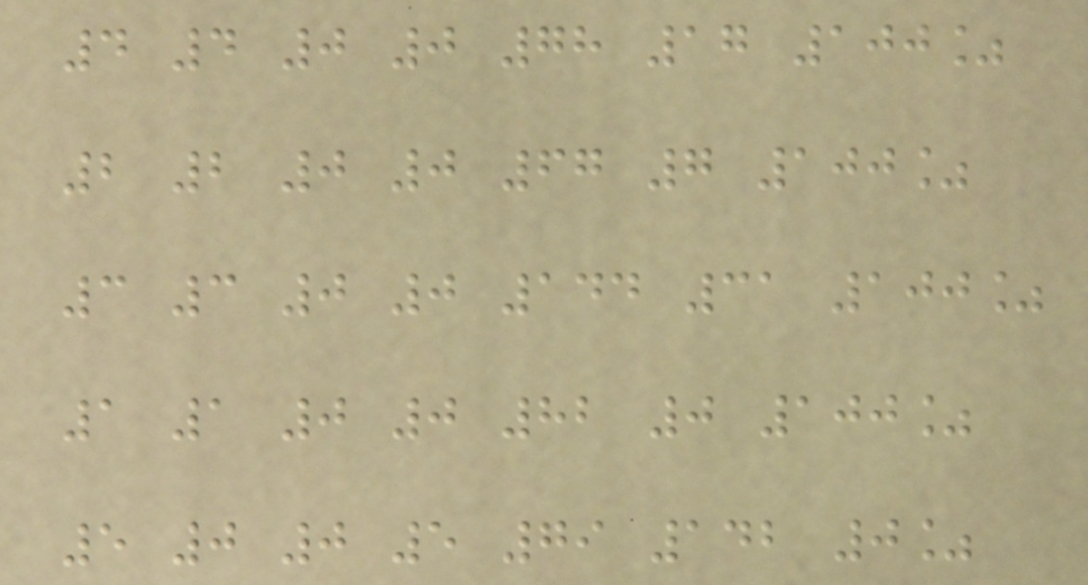4 4 0 0 78 17 100%
2 2 0 0 67 7 100%
3 3 0 0 144 31 100%
1 1 0 0 82 0 100%
5 0 0 5 79 142 0%
